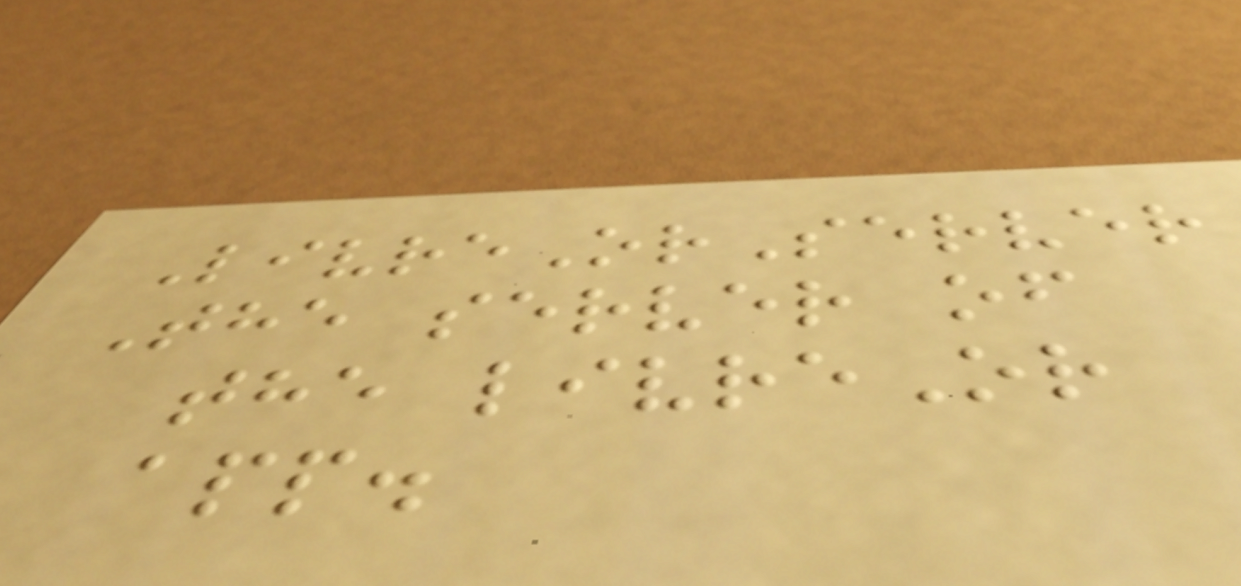LivreOrServer
The server of
the livreOr
app.
